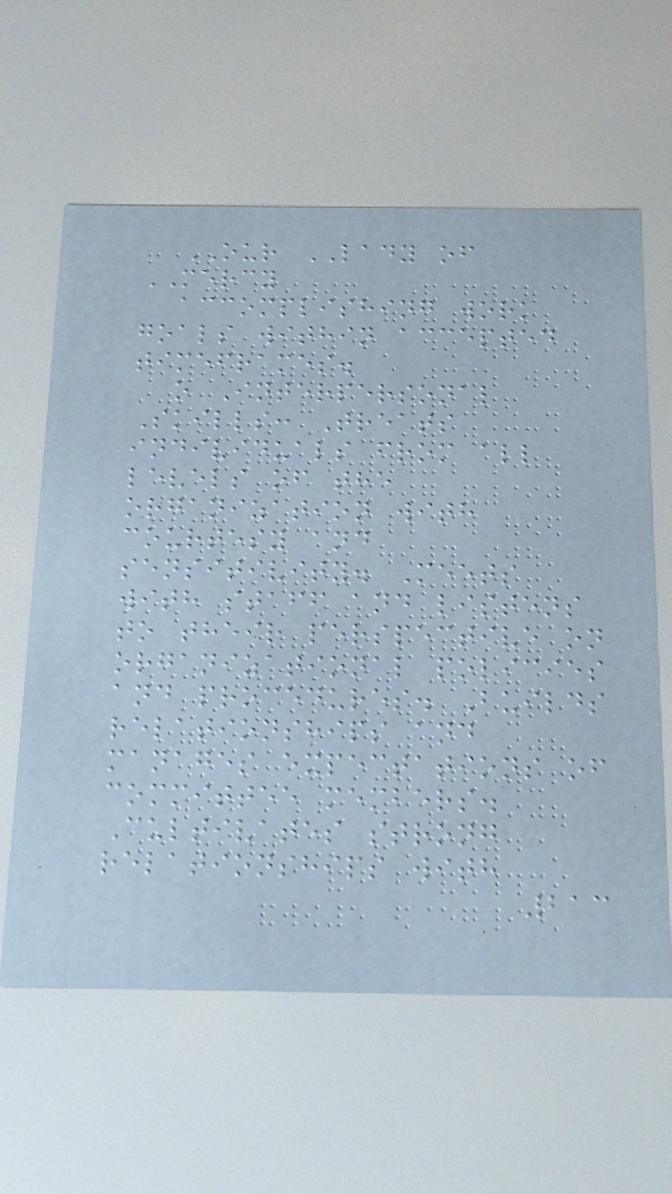OUR LADY of
MERCY
accomplishing work
goals within accepted
timeframes.
o Interpersonal
Skills: Treats
individuals from all
levels of the
organization with
courtesy and
sensitivity. Meets
with staff and listens
to their perspective on
organizational policies
and procedures. Builds
relationships and
manages expectations of
committee members.
Cultivates strong
relationships with
213
